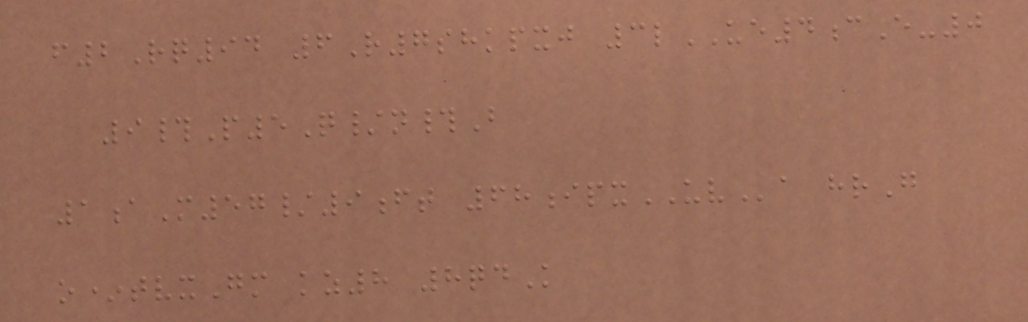f2Rq94 6R7shkpxj 3lUE4cE-0
9#P5Q/n#B
1aM57/9ft 68ipxUVa hrG
o*tvxGm kz8 8qdK
